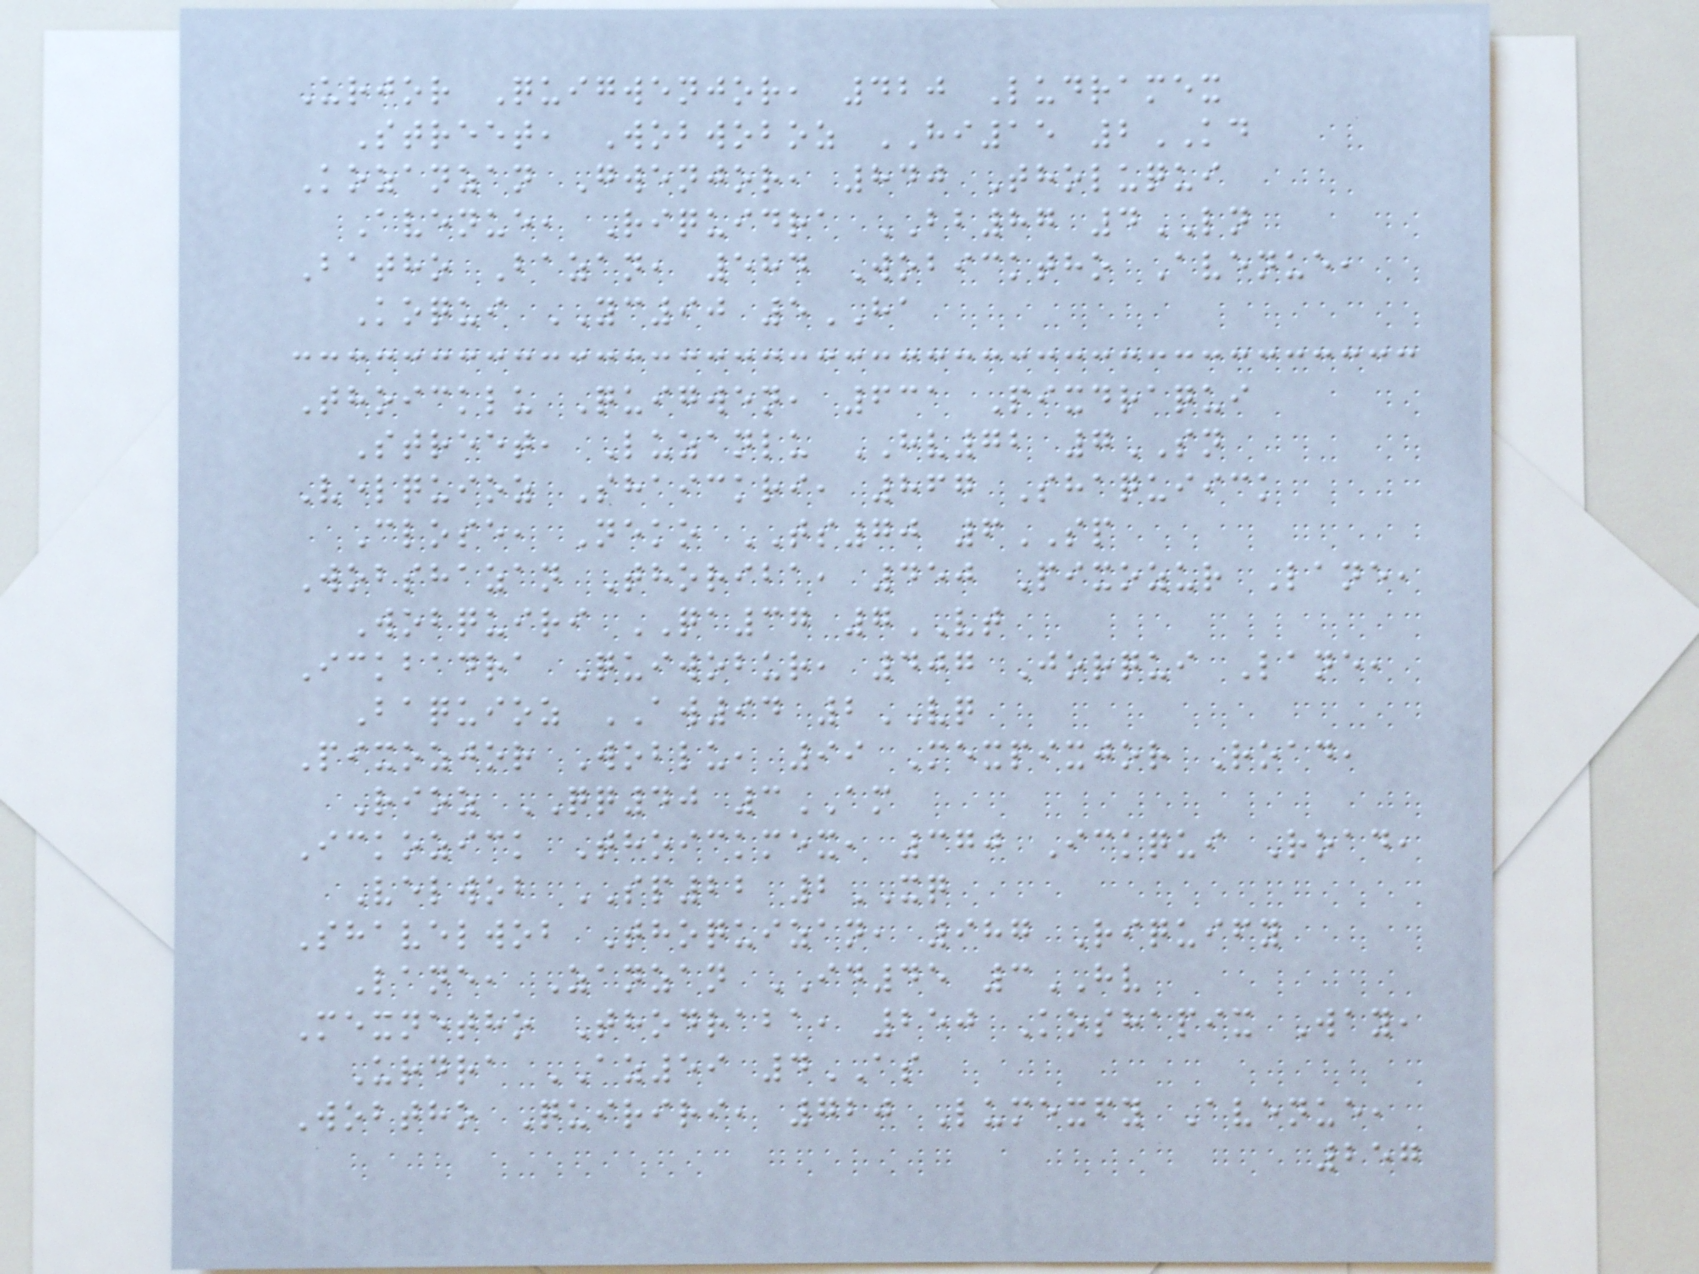Urjor Quigwenjor, 420 Ludramex
Street, Wobwoboz HI15 2KD
Kozanzan Gwenjor, 840 Tholuqui
Avenue, Riquidra BB87 4LN
Batho Bazan, 584 Wobicktho Avenue,
Koqui YC90 5HA
Thoicklu Quigwen, 631 Pixdraqui
Street, Luzanlu HV72 7SN
Velquioz Shaickri, 867 Shaquiick
Close, Neko TS70 6SP
Wobshazan Thoriba, 450 Pixozur Lane,
Wobquiri QA37 7VT
Ickbadra Quiwobur, 407 Jorqui Lane,
Baquioz AW94 2VQ
Pixozjor Woblu, 99 Mexpixjor Road,
Rioz QQ40 3AM
Ickozick Thoickmex, 370 Ickqui Road,
Velwob SP22 2XQ
Shavelwob Thoquizan, 987 Riquify
Lane, Zanzan ID45 3HV
Mexnetho Thodraba, 250 Koshapix Way,
Urdra AZ59 4AS
Wobtho Quiriri, 720 Lumexfy Avenue,
257
